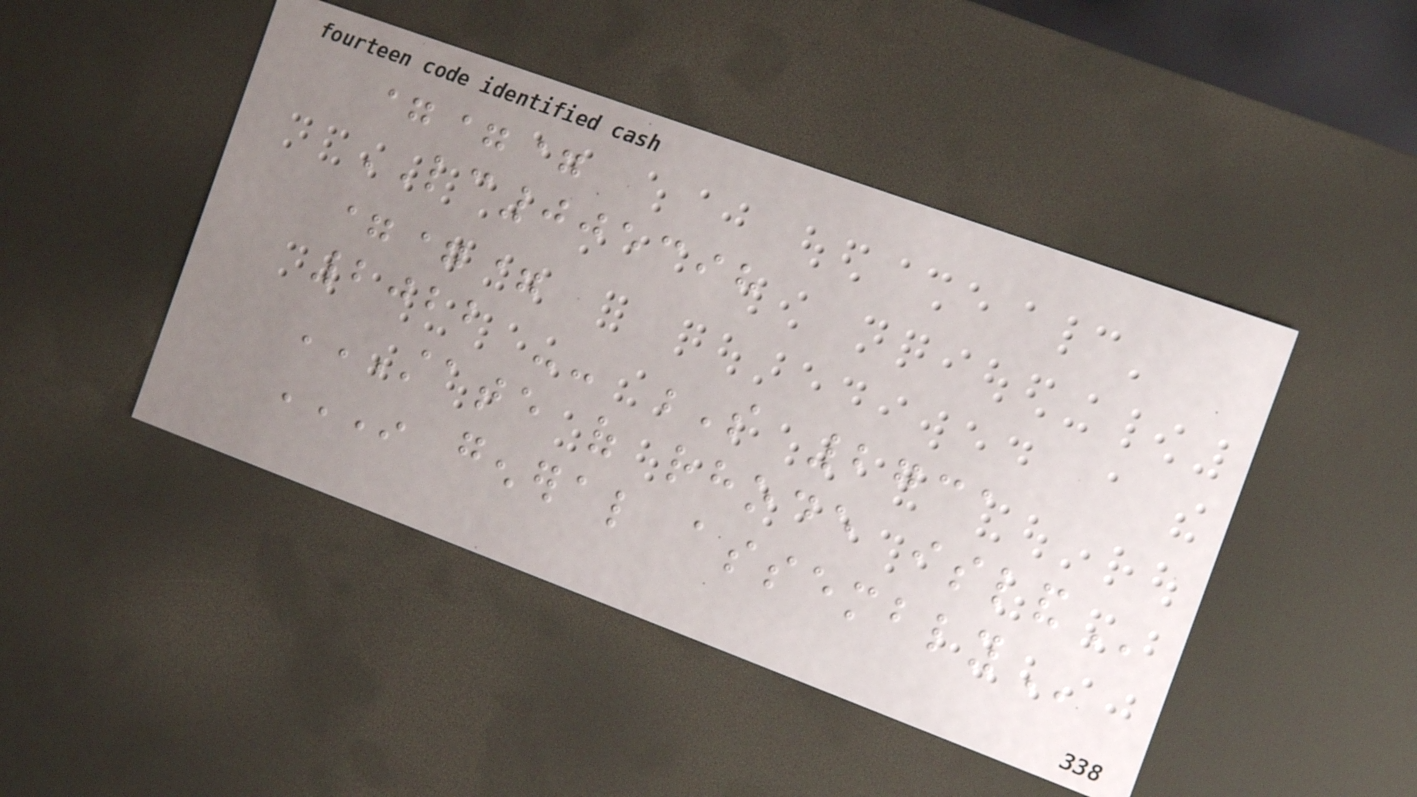===
LC005398
===
2022 -- S 2731
STATE OF RHODE ISLAND
IN GENERAL ASSEMBLY
